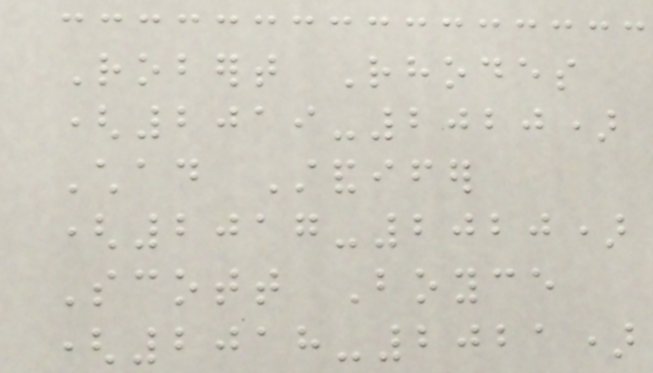Robert Rhodes
(2019-2020)
Chad Standifer
(2017-2020)
Scott Boyce
(2018-2021)
